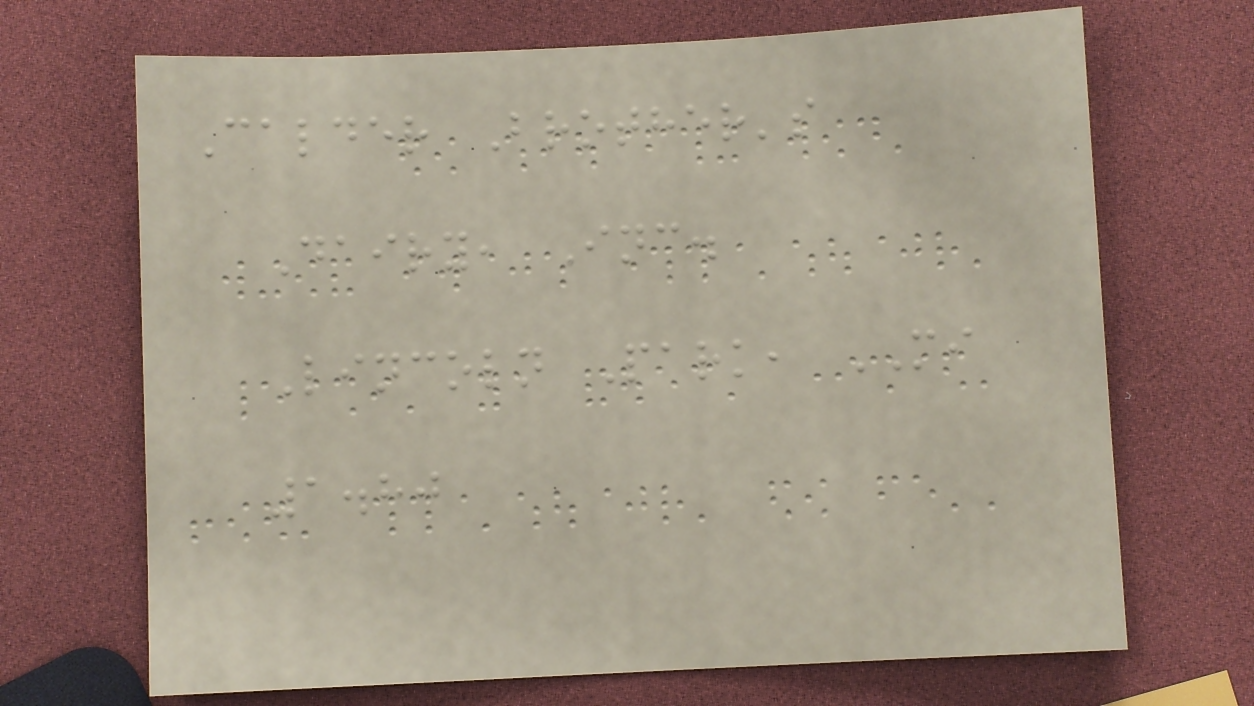Calder Brother's
Dairy, Inc.
Lincoln Park, MI
1.80
